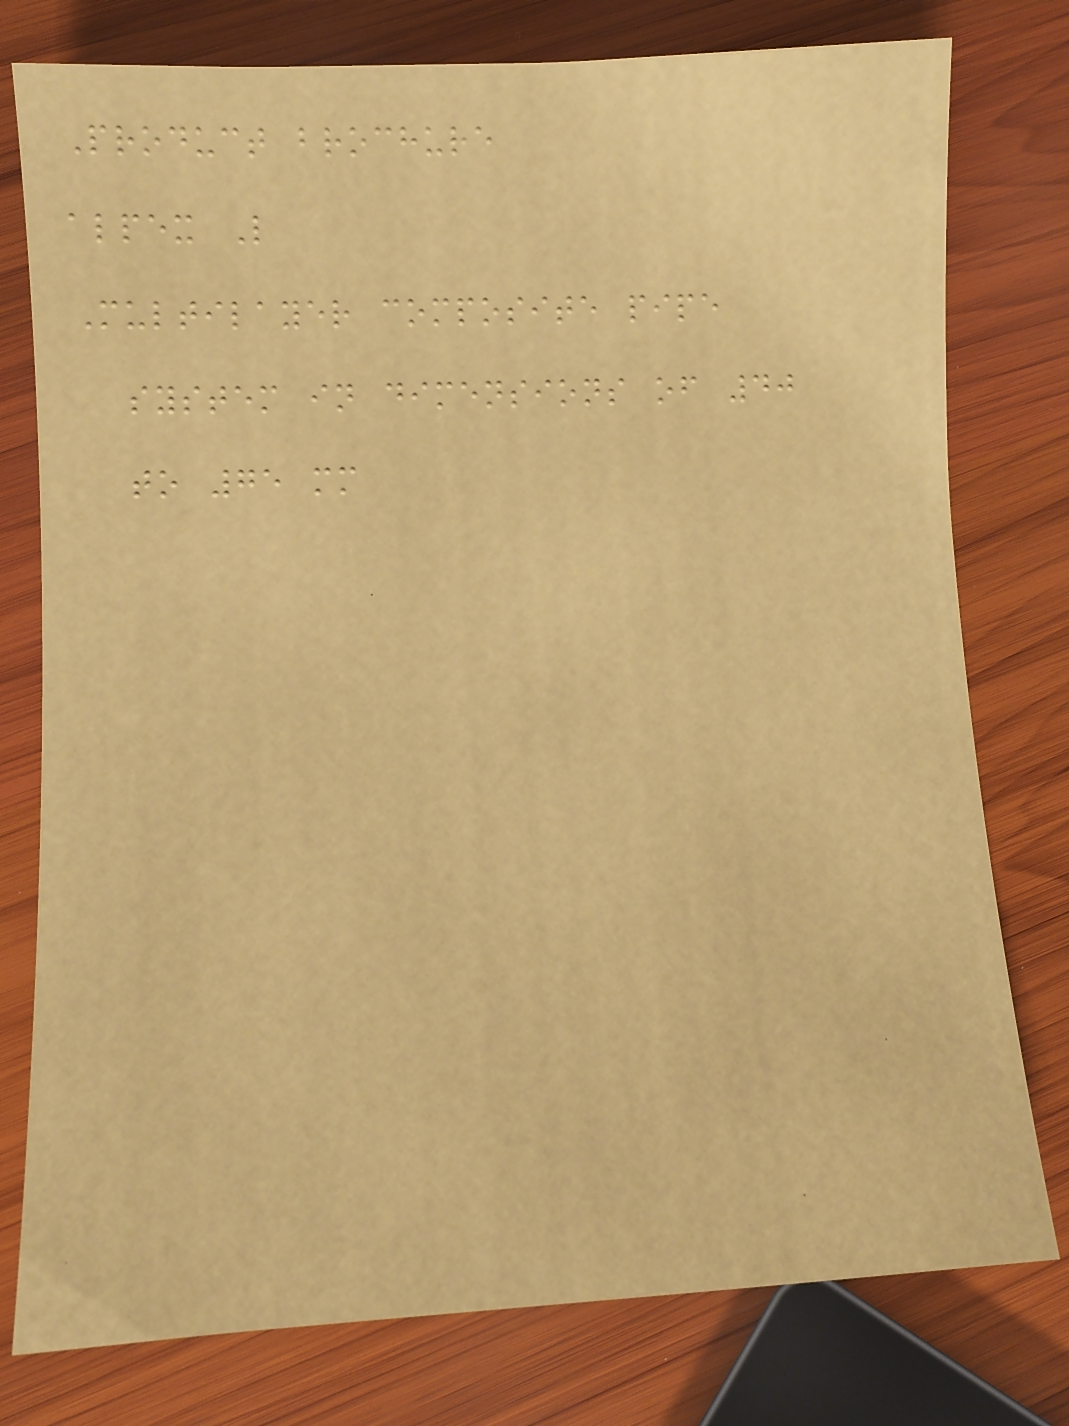Product brochure
alpex L
Multilayer composite pipe
system in dimensions of 40
to 75 mm
